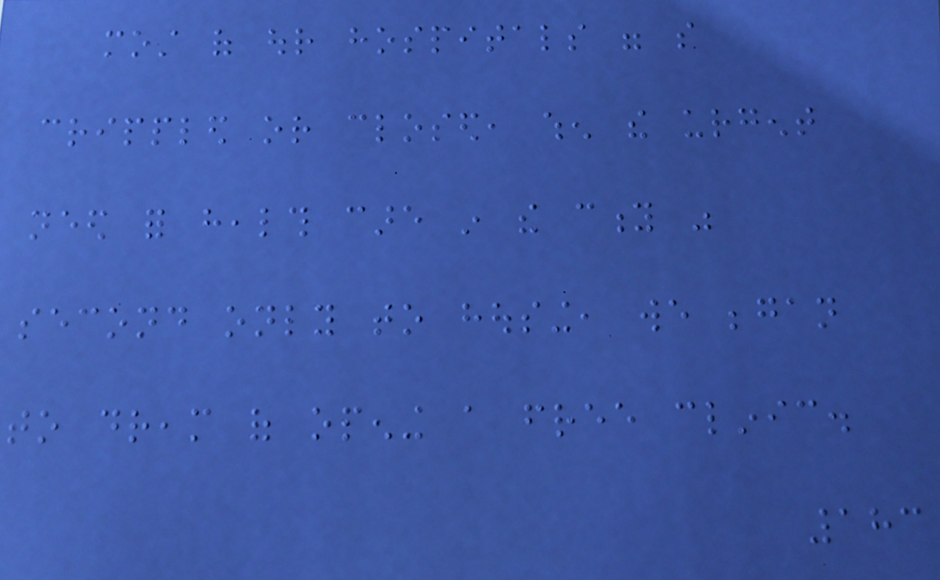most of our hospitals were so
crippled or closed, when the urgent
need for health care in the city was
second only to housing, we began
to dream of opening a free clinic.
183
